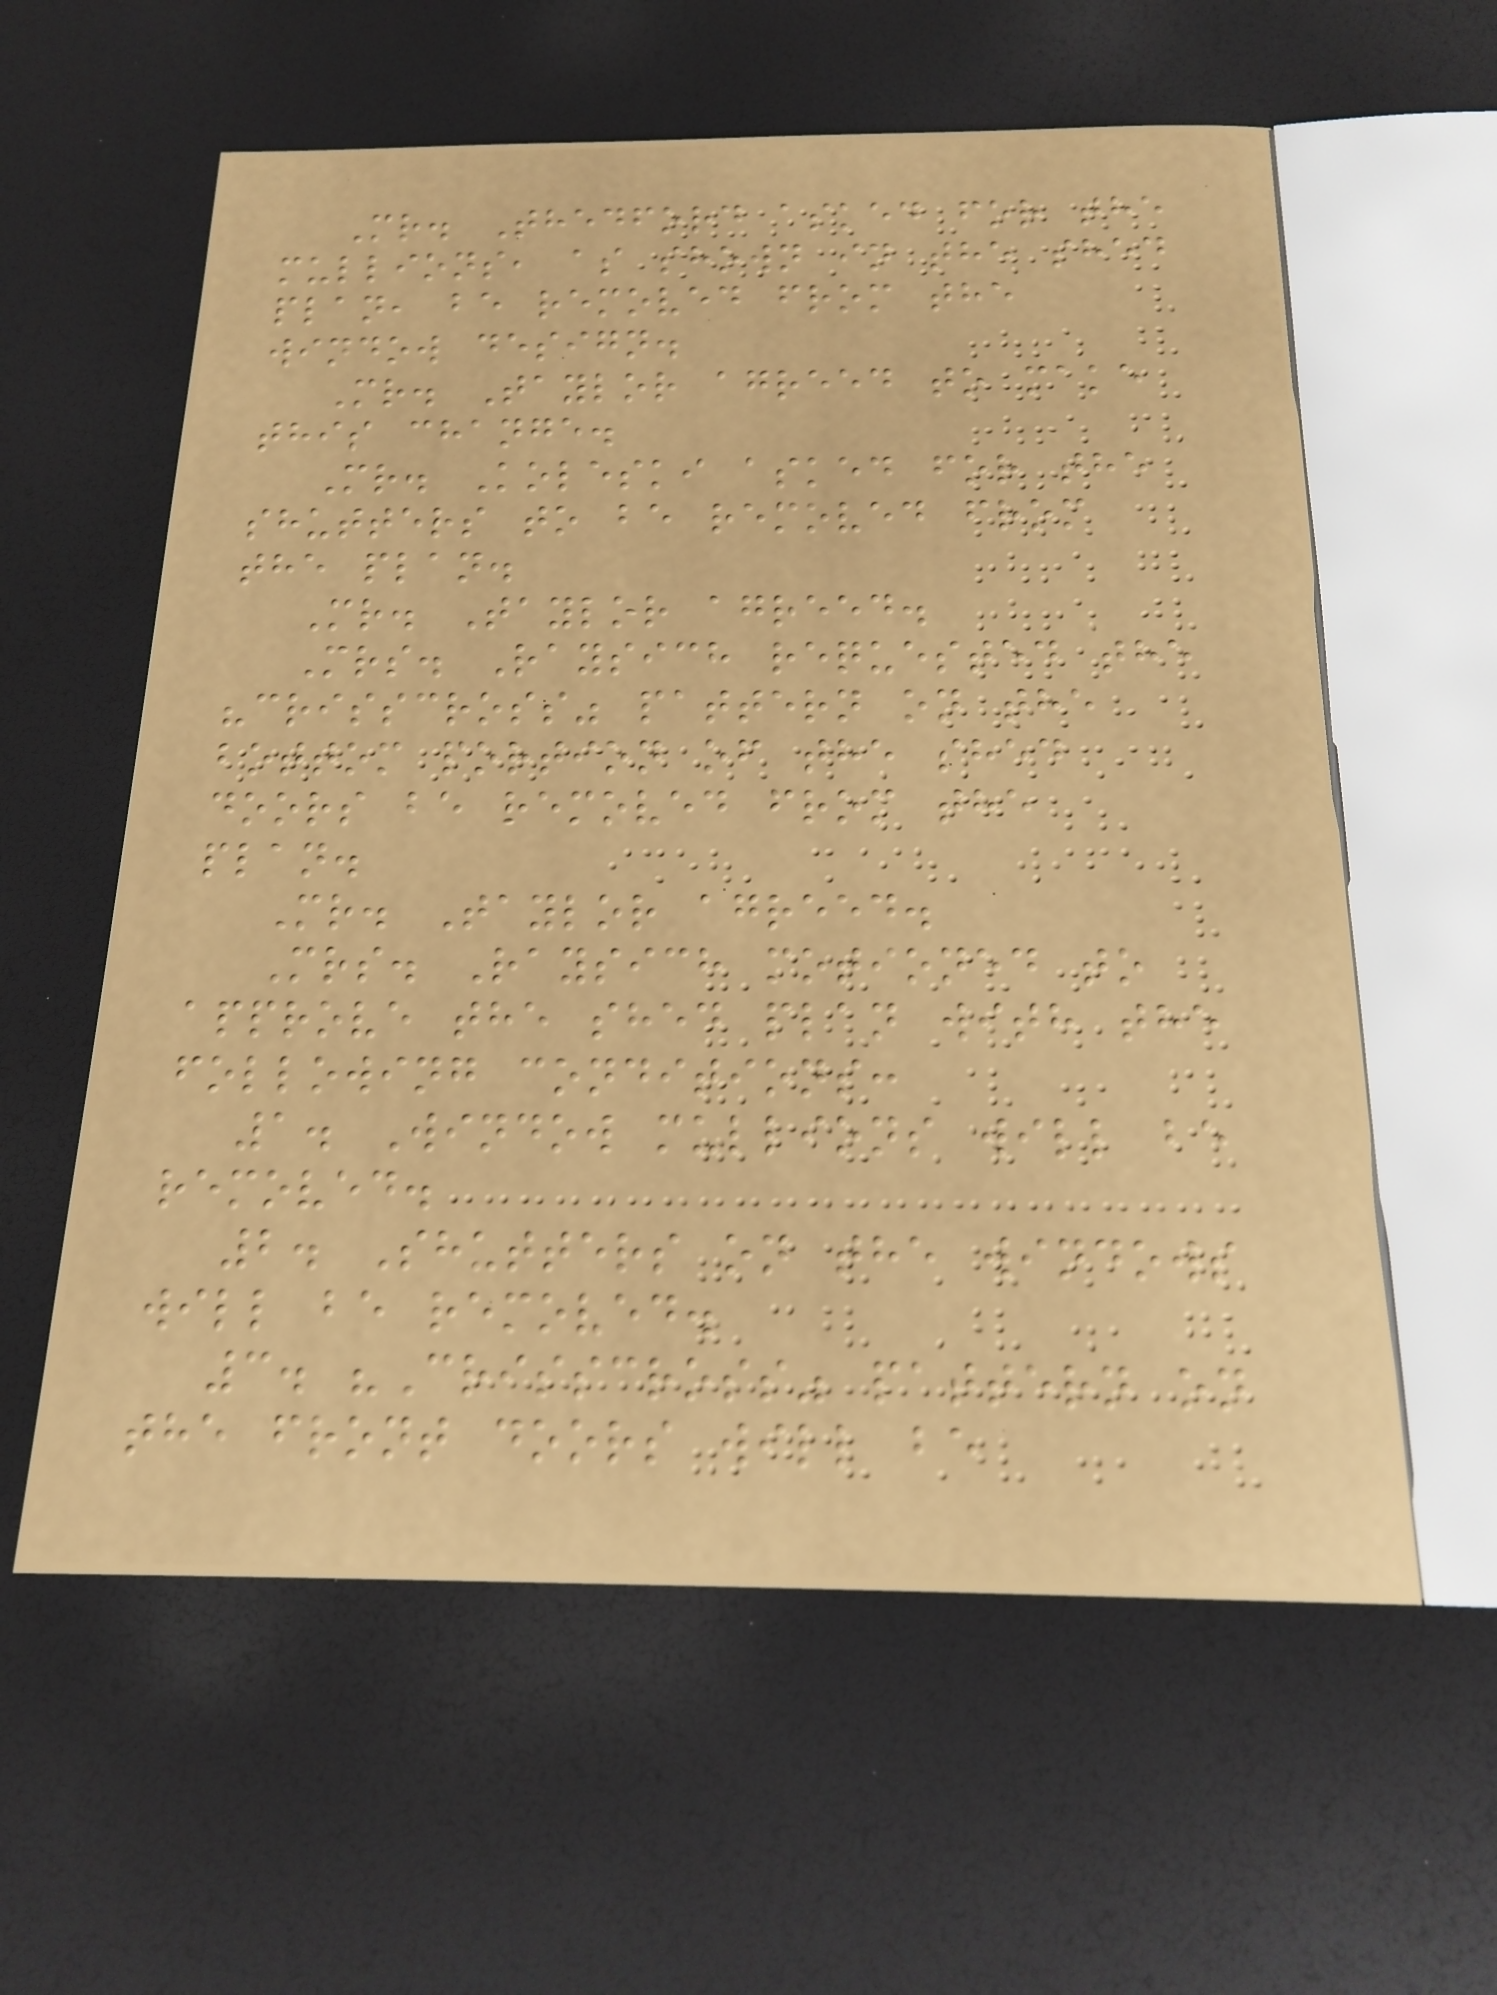Mr. Thedford asked for the
mullions, as shown in the shed
plan, be removed from the
window design.
Mr. Taylor agreed to make
this change.
Mr. Koleski asked for the
shutters to be removed from
the plan.
Mr. Taylor agreed.
Mrs. Raysich requested the
"crisscross" pattern on the
bottom portion of the shed
doors be removed from the
plan.
Mr. Taylor agreed.
Mrs. Raysich motioned to
approve the shed plan with the
following conditions:
1. Window mullions will be
removed.
2. Shutters on the windows
will be removed.
3. "Crisscross" pattern on
the front doors will be
